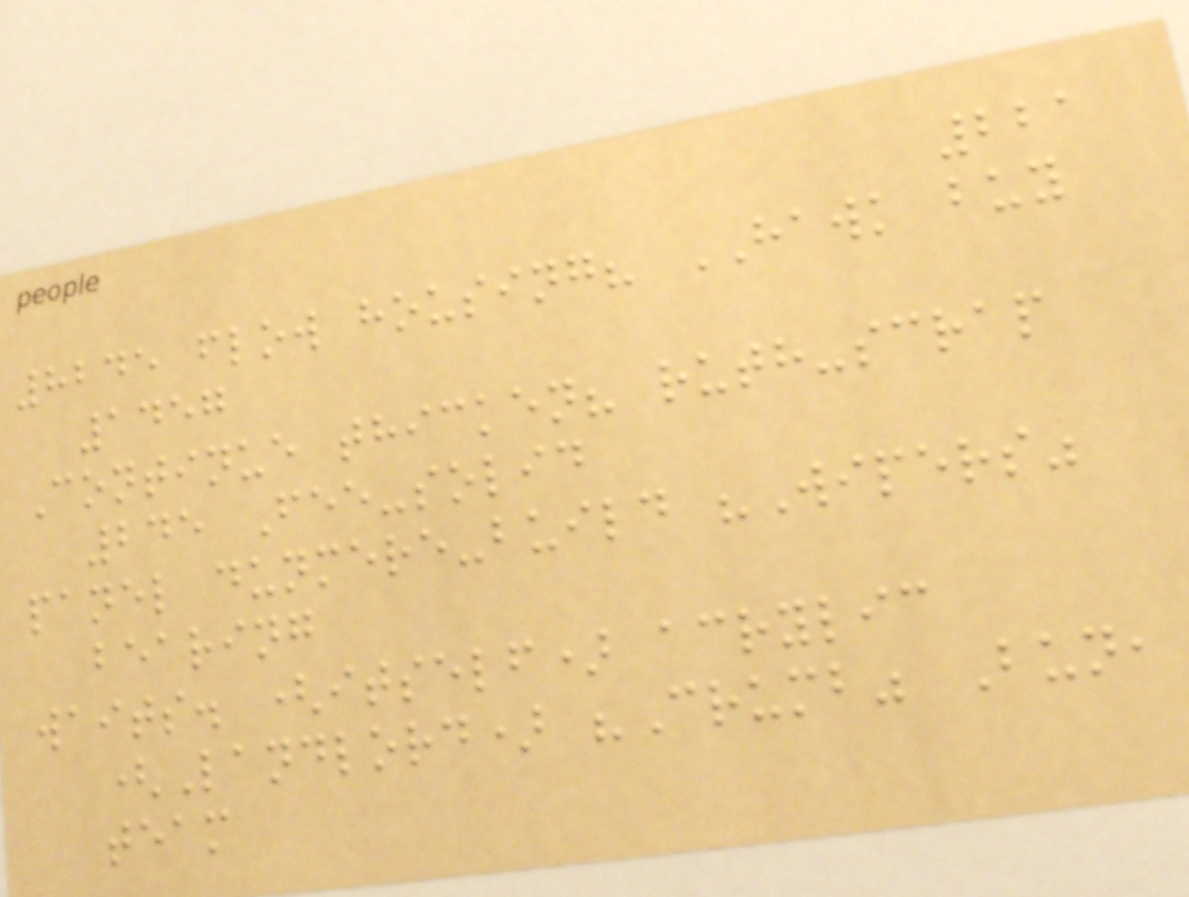221
8245 flow housing? HAWK buy
1457
Continue thicken? ruth-scrap
245 Fee-solid
panel dunmere-build "Wipers"
bearing
waits. (itself) acrylic
(Landlord) "Crumb" Bun,
team
